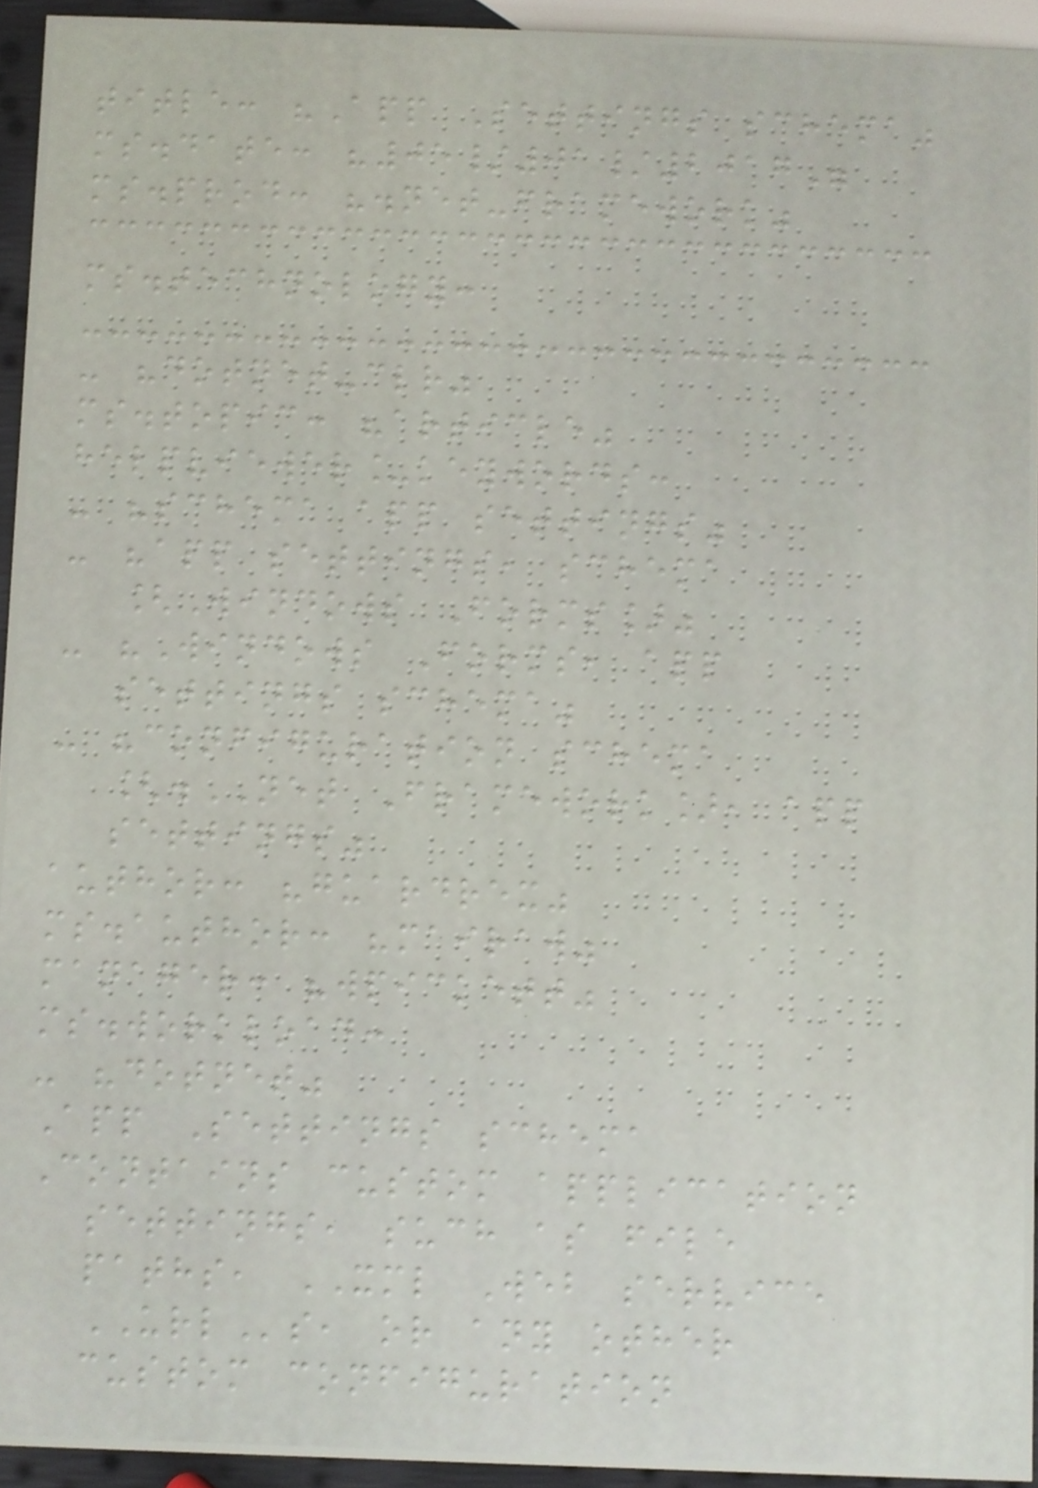title: "App Settings schema"
ms.date: "05/01/2017"
ms.prod: ".net-framework"
ms.technology:
- "dotnet-clr"
ms.topic: "article"
helpviewer_keywords:
- "schema app settings"
- "app settings, schema
[Windows Forms]"
- "Windows Forms, app
settings schema"
- "configuration schema
[.NET Framework], app
settings"
author: "guardrex"
ms.author: "mairaw"
manager: "wpickett"
ms.workload:
- "dotnet"
App Settings schema
Contains custom application
settings, such as file
paths, XML Web service
URLs, or any other
custom configuration
